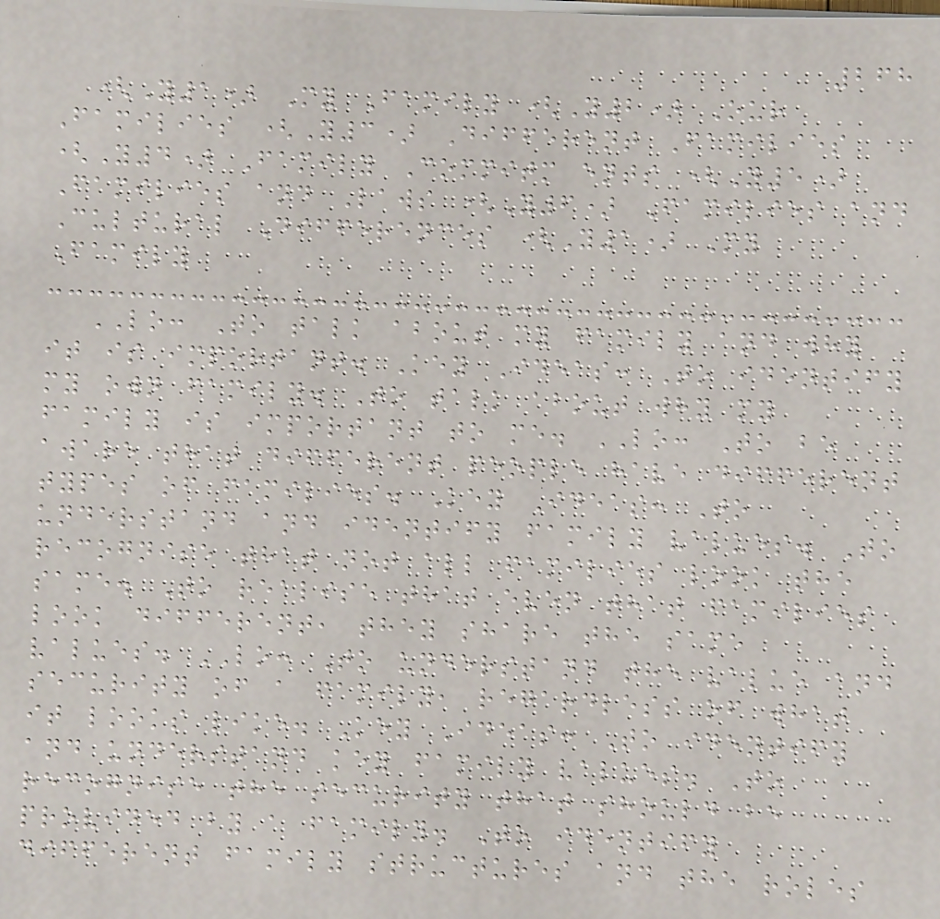268
(Y1) My Family (Y2) Our
Families (Y3) Different Families
(Y4) Family Commitm ents (Y5)
Families and Laws (Y6) Families and
Cultural Differences (Y1) My
Family
LO: To talk about my family and why
it is important. Key Ideas: To identify
my own family. To talk about why my
family is important to me. LO: To be
aware that different people have different
types of families. Key Ideas: To
understand and identify family values. To
recognise that not all families look the
same. To realise that even that families
look different, they share the same
values. LO: To understand the value and
security of a family, regardless of what
it looks like. Key Ideas: To identify
and understand key family values. To
recognise the security that should be
provided by a family. To identify
different family structures and the roles
